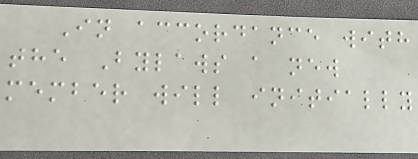In accordance with
the Bylaws a new
member will initially
